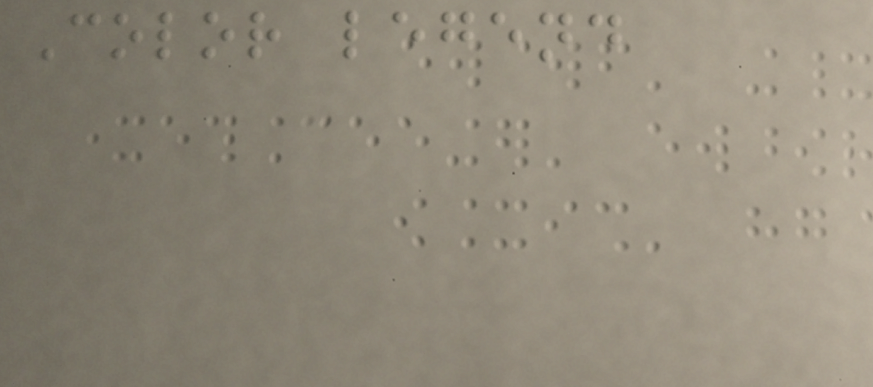Color legend
